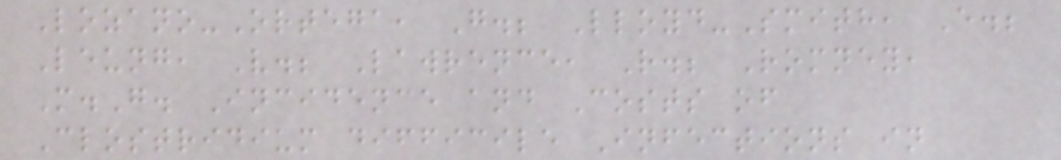Lozano-Ortega, G.; Lloyd-Smith, E.;
Leung, V.; Lawrence, R.; Romney,
M.G. Incidence and Costs of
Clostridium difficile Infections in
